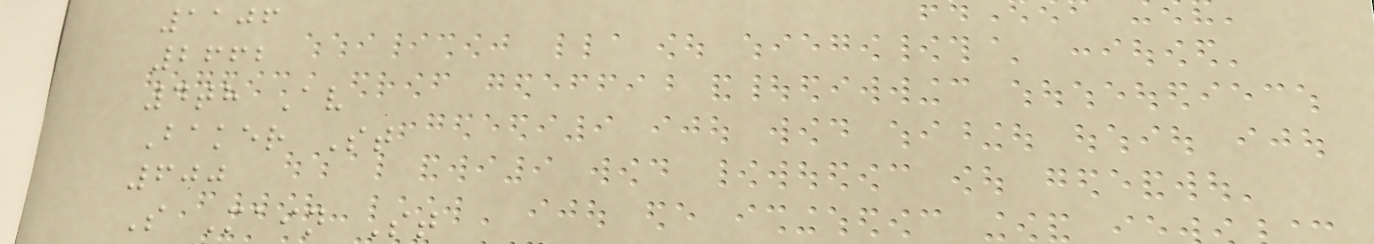1106
2662
4th Av
Baker St
600
S Main St
